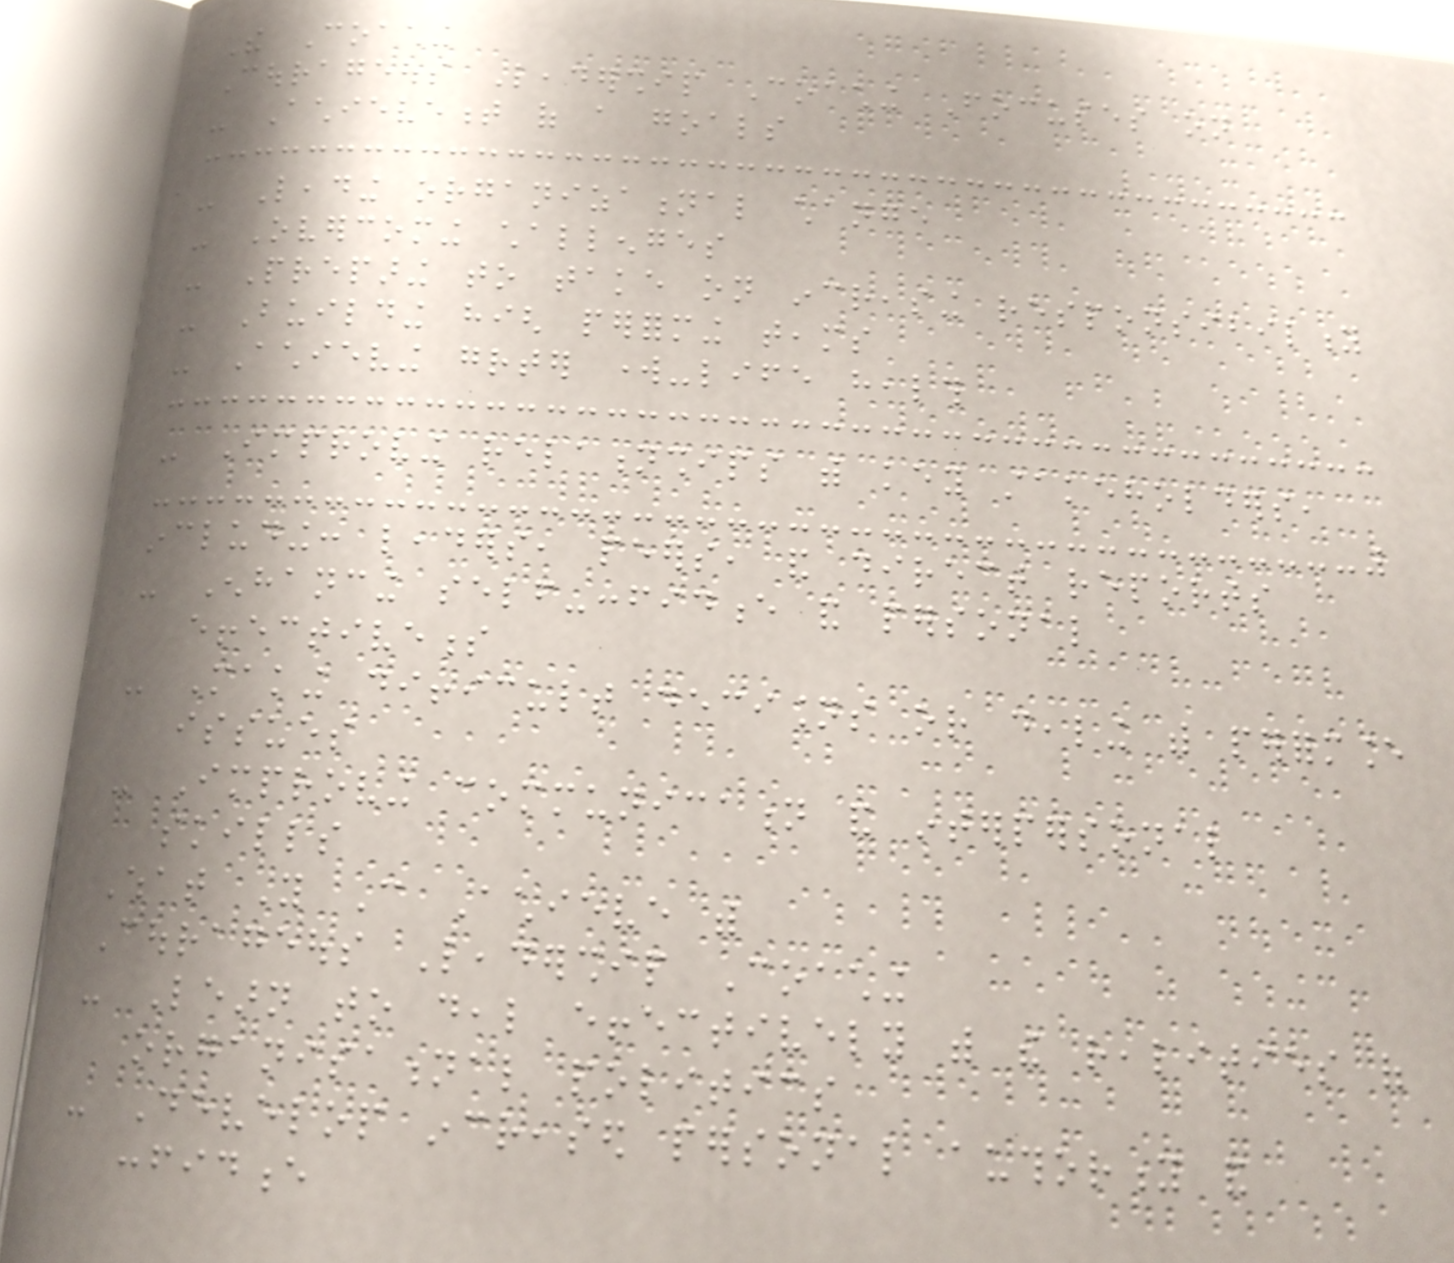The Coaching
Courageous Leadership Coaching Focuses on
- Achievement of a goals
- Leading organizational change
- Overcoming challenges
- Preparing to take on increasing responsibility
- Building high performing teams
- Achieving greater work-life health
- Improving relationships with key stakeholders,
including: leaders, peers, and direct reports
- Enhancing self-confidence and personal
effectiveness
- Making difficult decisions or dealing with performance
issues
- Improving communication and interpersonal
skills
What You Can Achieve with
Courageous Leadership Coaching
- Learn to deal effectively with the realities of
organisational politics
- Develop increased personal authority and
confidence
